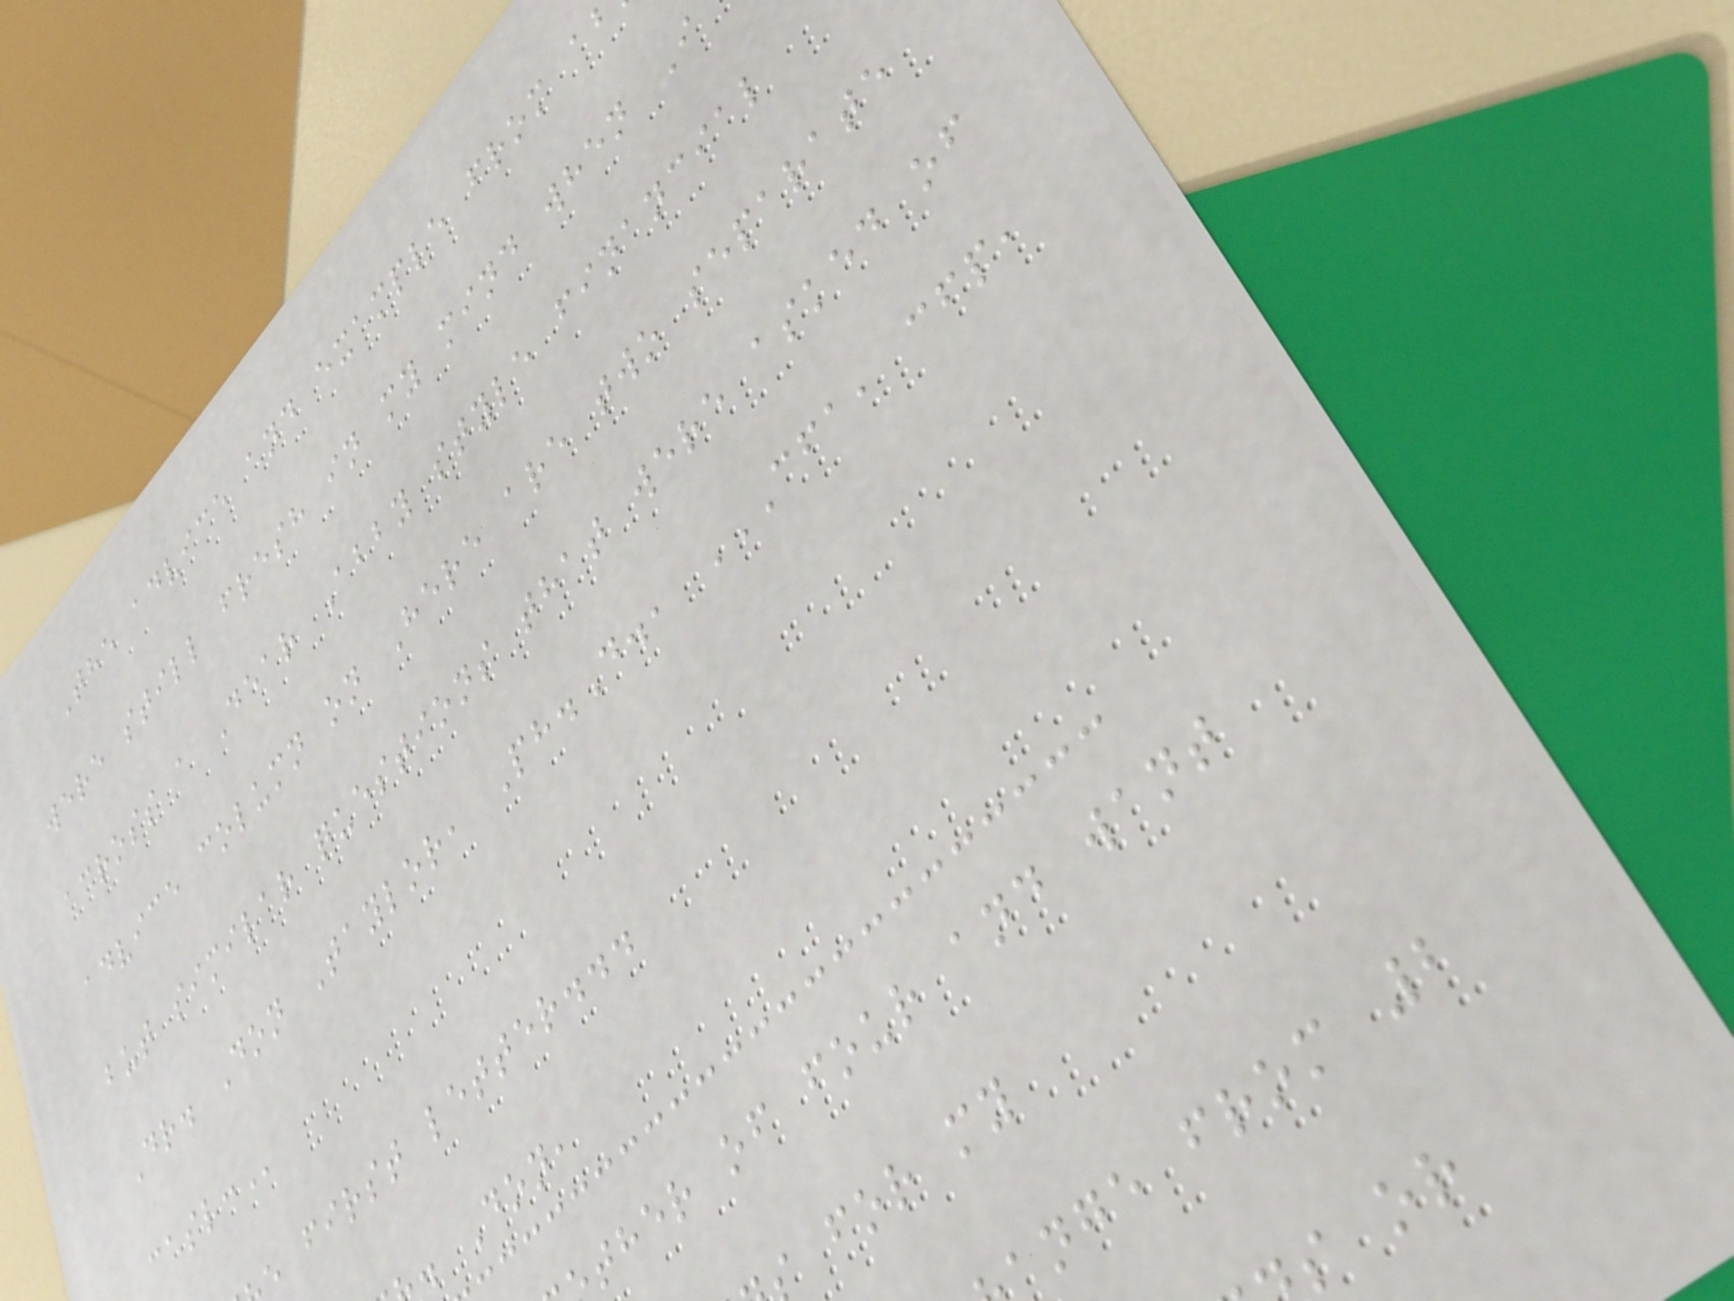The advice and example from a
were still fresh in my mind when I
across a Dear Abby style financial
advice column on Here are two separate
but similar questions that were asked of
Dr. Don Taylor, Ph.D., CFA, CFP,
e first letter...
. Don,
ther of four and want
ange from 2
